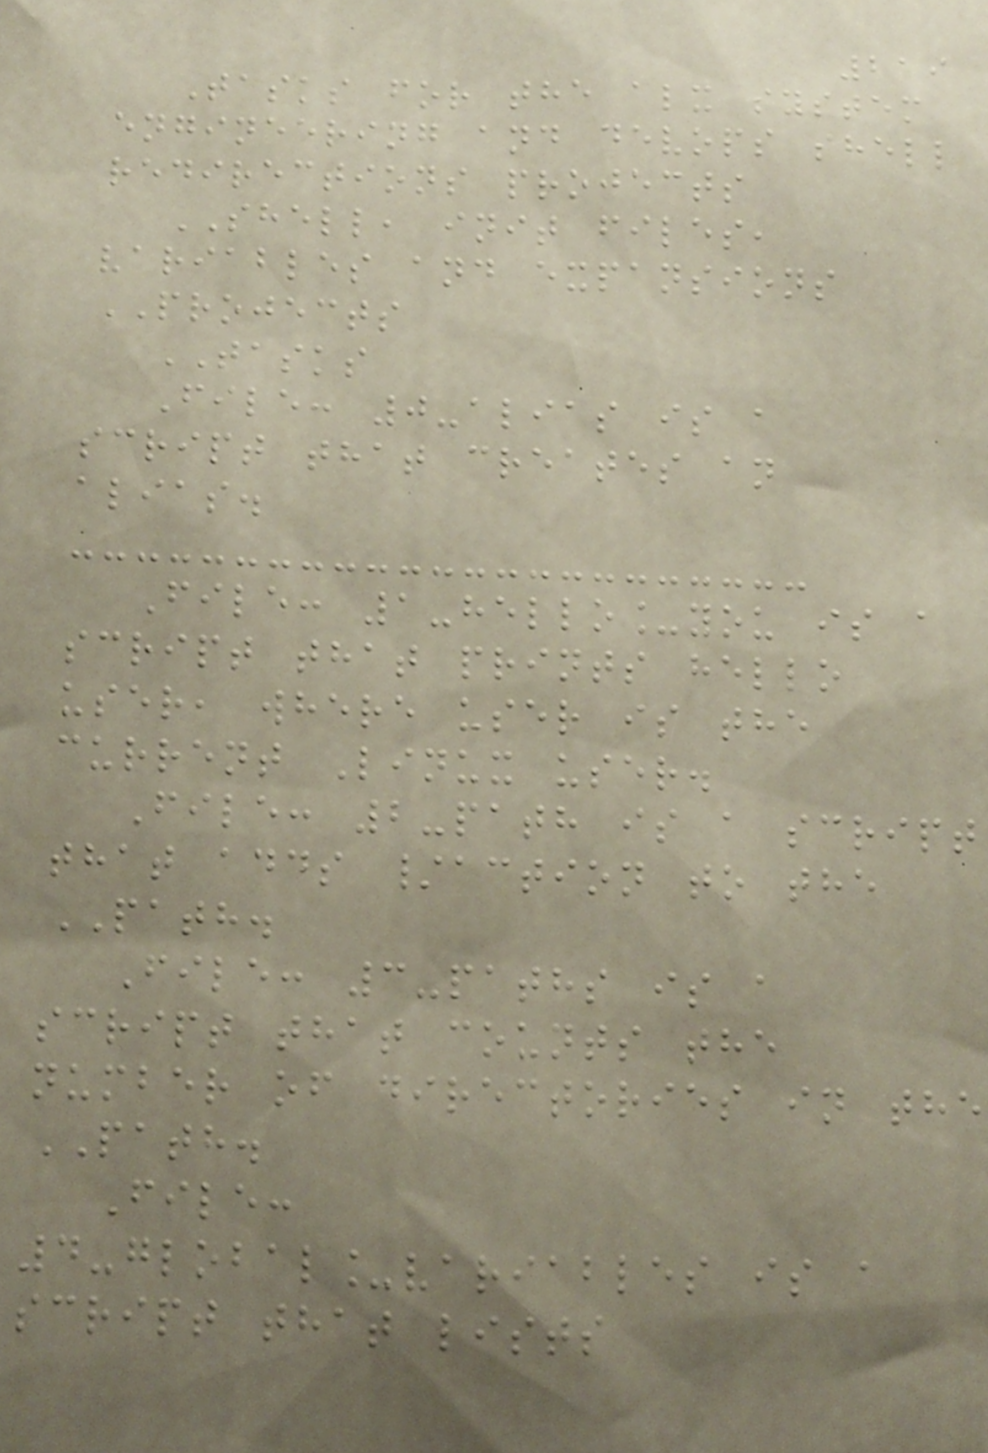219
Tasks for the alx system
engineering and devops shell
redirections projects
SHELL, init files,
variables and expansions
PROJECTS
TASKS
File: 0-alias is a
script that creates an
alias.
File: 1-hello_you is a
script that prints hello
user, where user is the
current Linux user.
File: 2-path is a script
that adds /action to the
PATH.
File: 3-paths is a
script that counts the
number of directories in the
PATH.
File:
4-global_variables is a
script that lists
